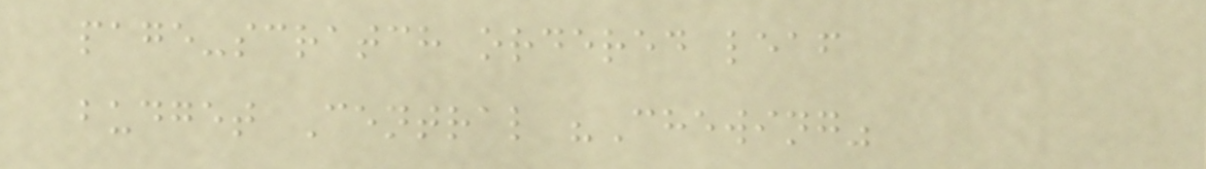page-scratch ordered leaf
budget Central "Chewing"
